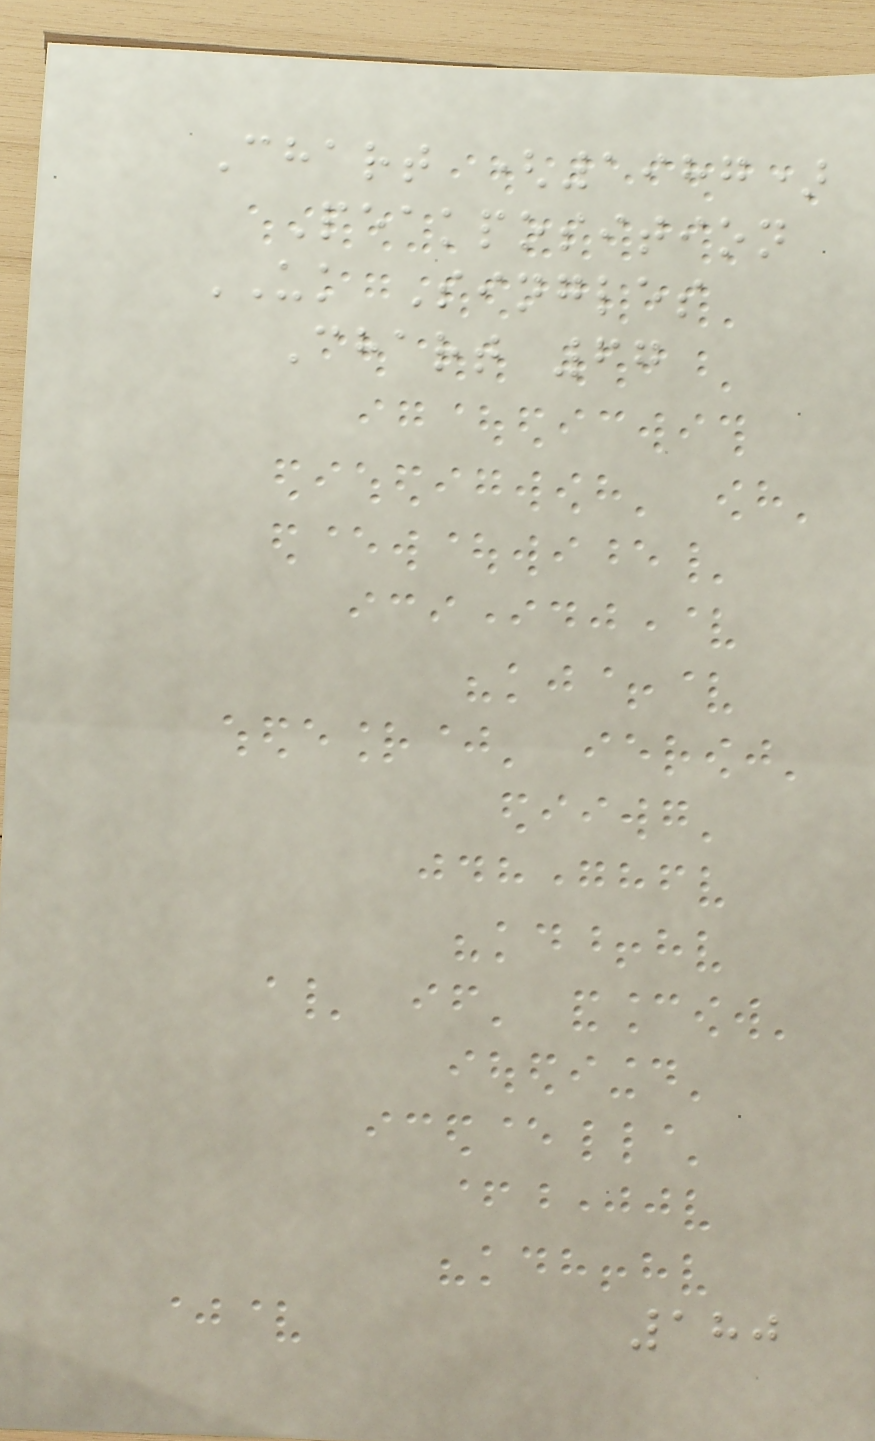Chart (1987)
Peakposition
UK Singles
Chart 67
180
